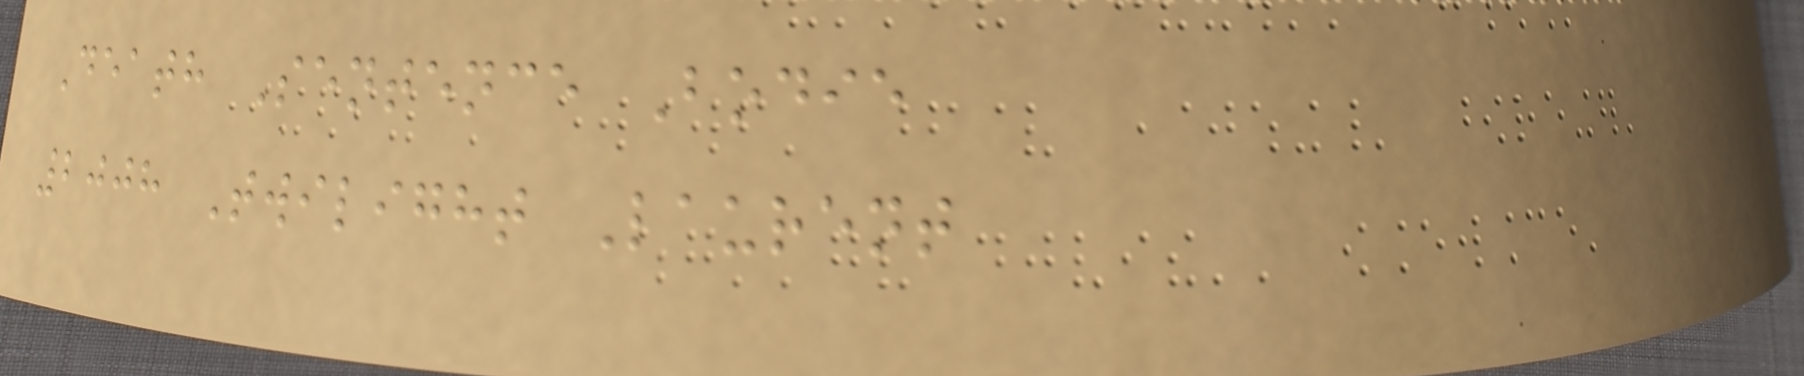Death Sentence Bodie
2008 Twilight Laurent
